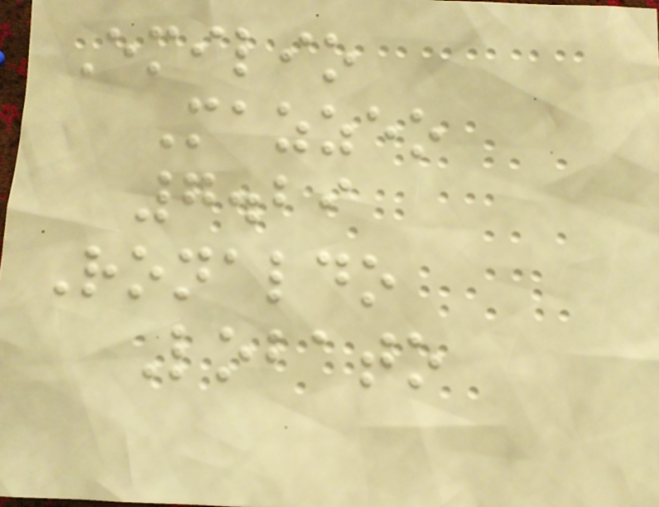Emilio
Mazzeo
7.29
Ronaldo
Lobato
